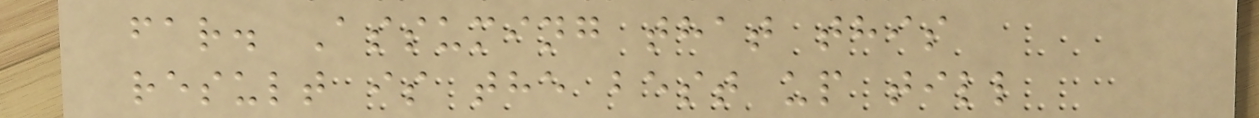far. Assuming that this
result is the best up till
